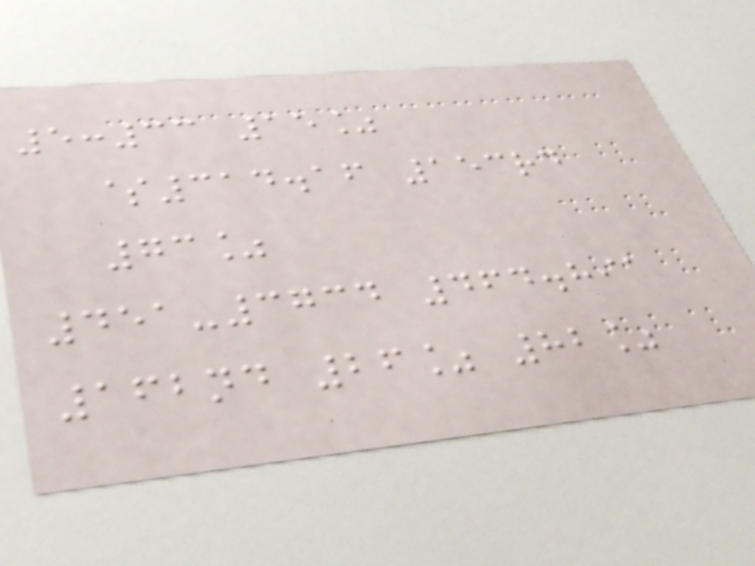5:33 15%
$314.16 153rd
73%
451-3734 464.891
162nd 26% 82%
